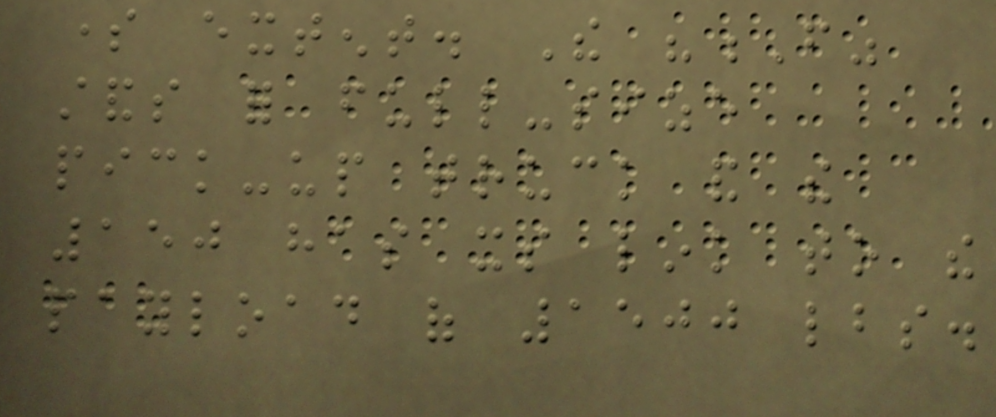some extent. The "F"
stands for full-size
pick-up truck and the
150 has its link to the
payload of 1500 lbs.
